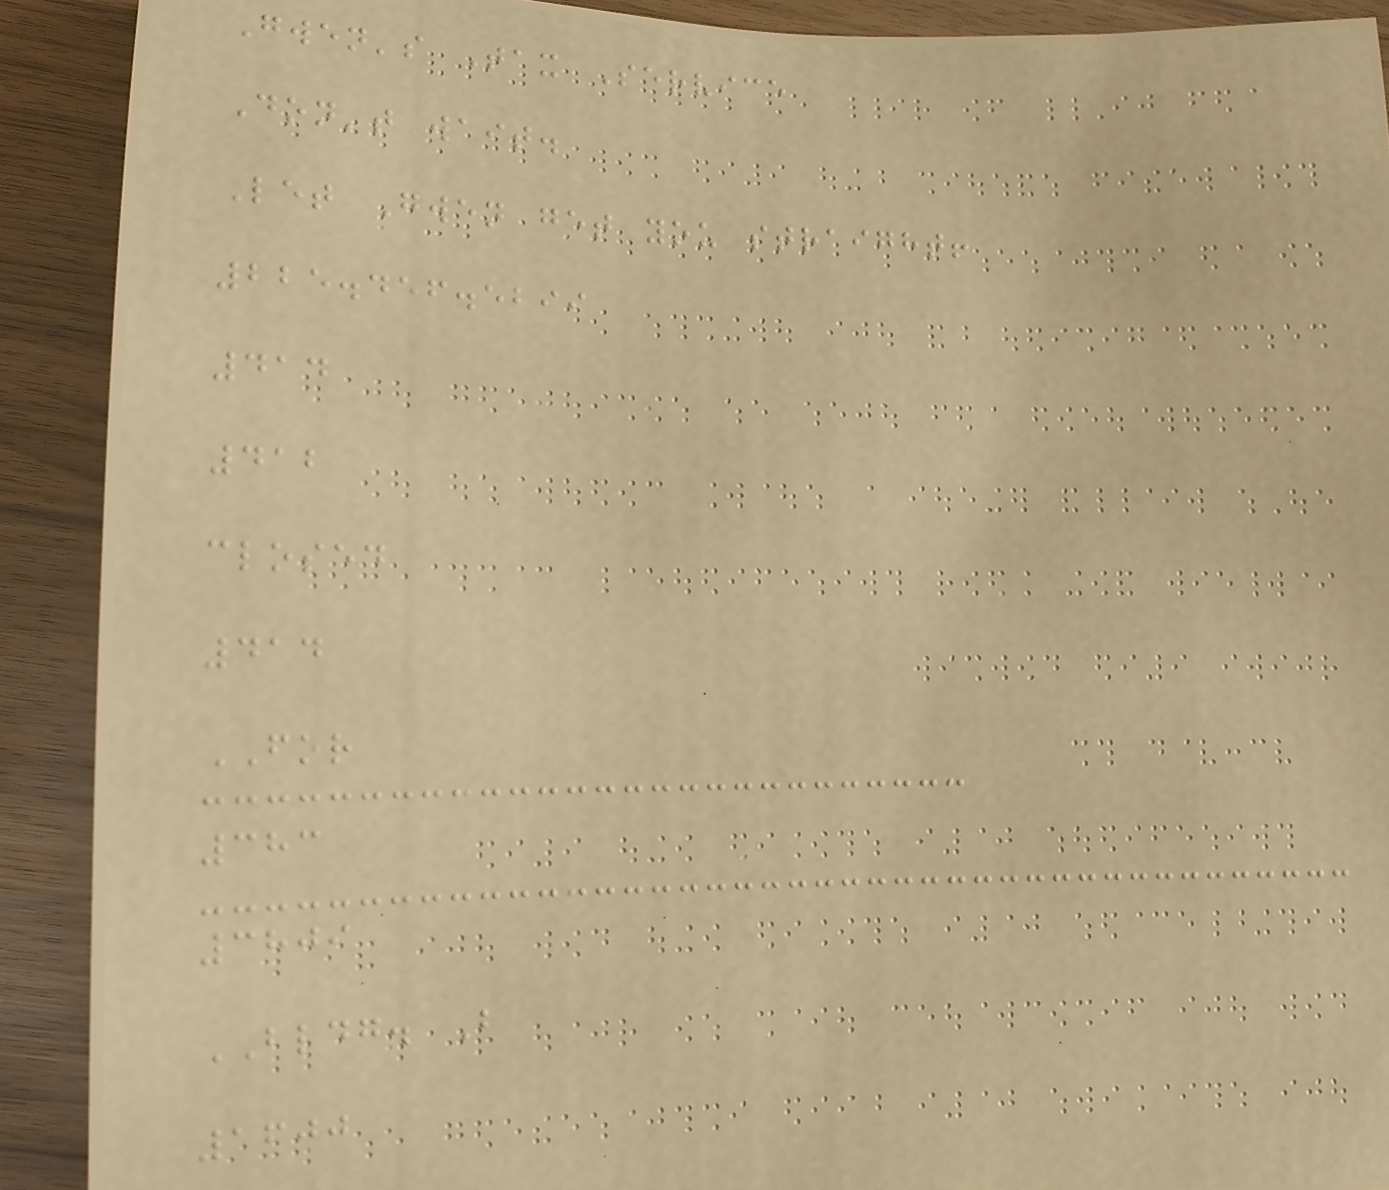Gwen's Tax Service
Don't wait.
Let Gwen get you straight!
225.456.5299
414
412
closed
414
FOR
383
3809
BLDG. B
1600
